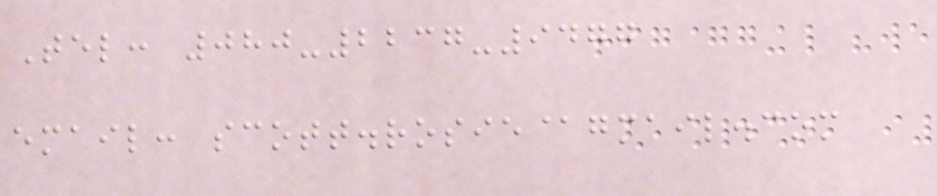Tel: 080-2237-9477
email: scott.rosie@gmail.com
